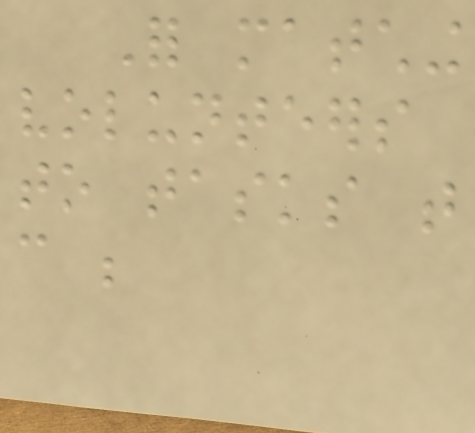For matching
volunteers
to tasks that
can be
